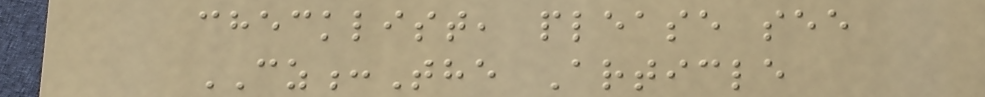checklist, please see
CZ:The Article
